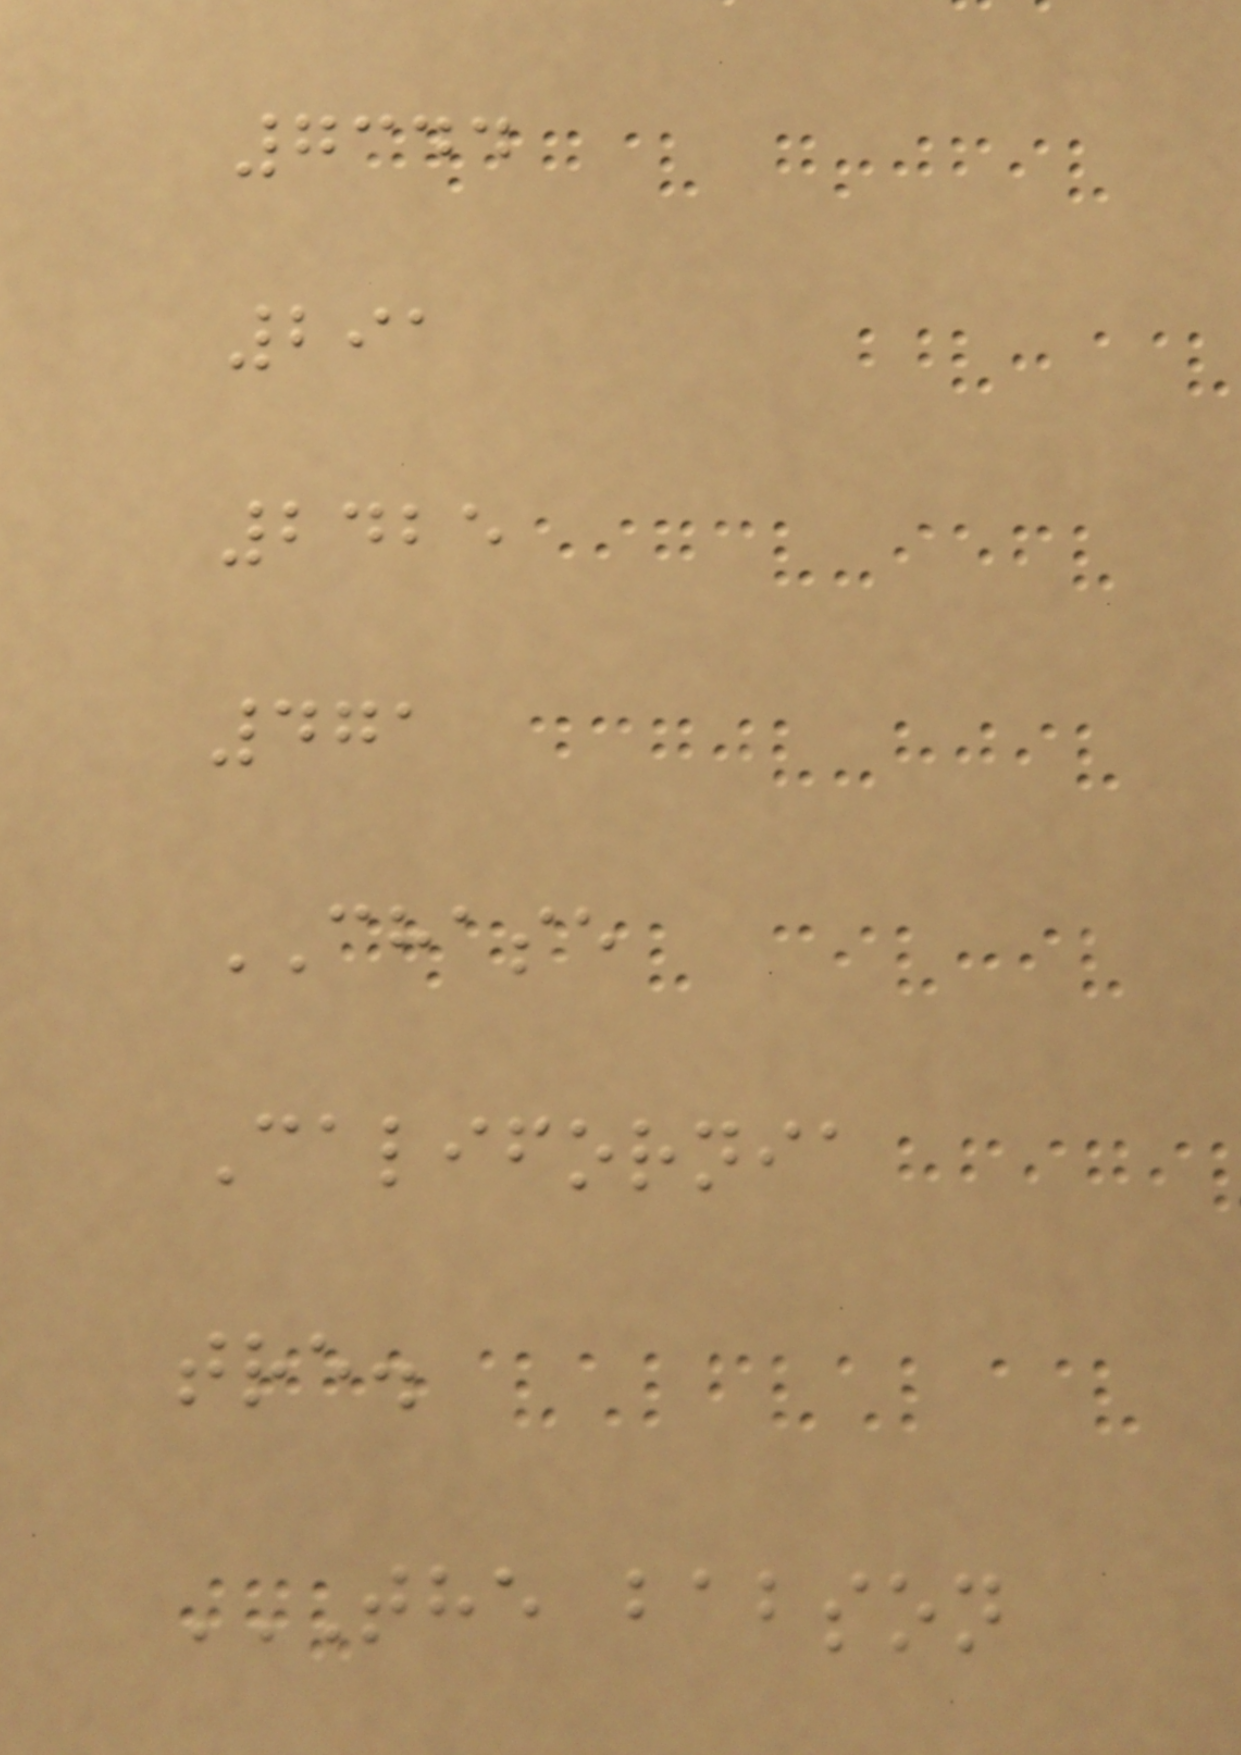7344
291
2425
471
CHASE
California
tre.
THE BABSON
